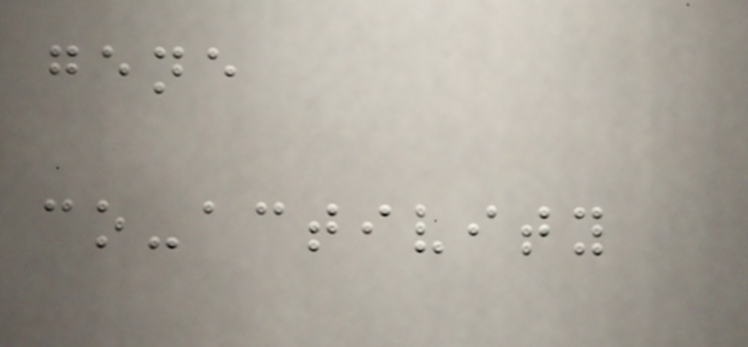gene
co-activity
